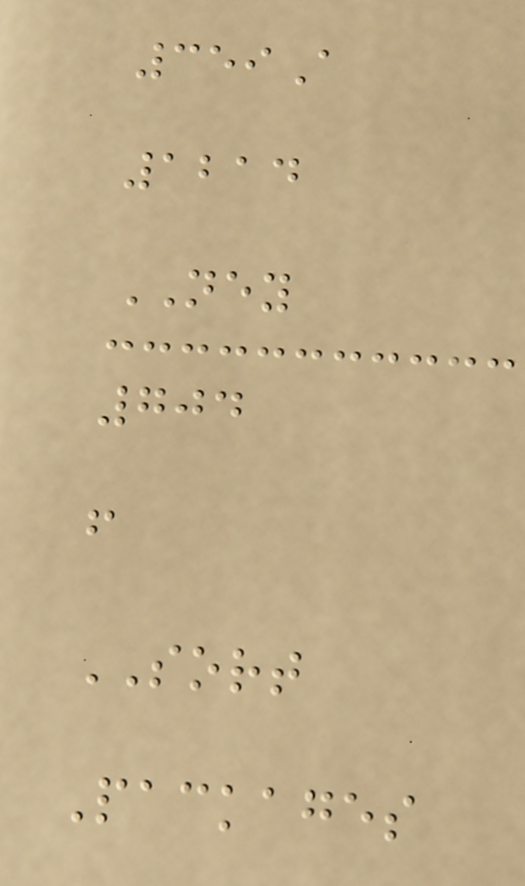359A
1214
NEY
704
f
SORT
Packages
